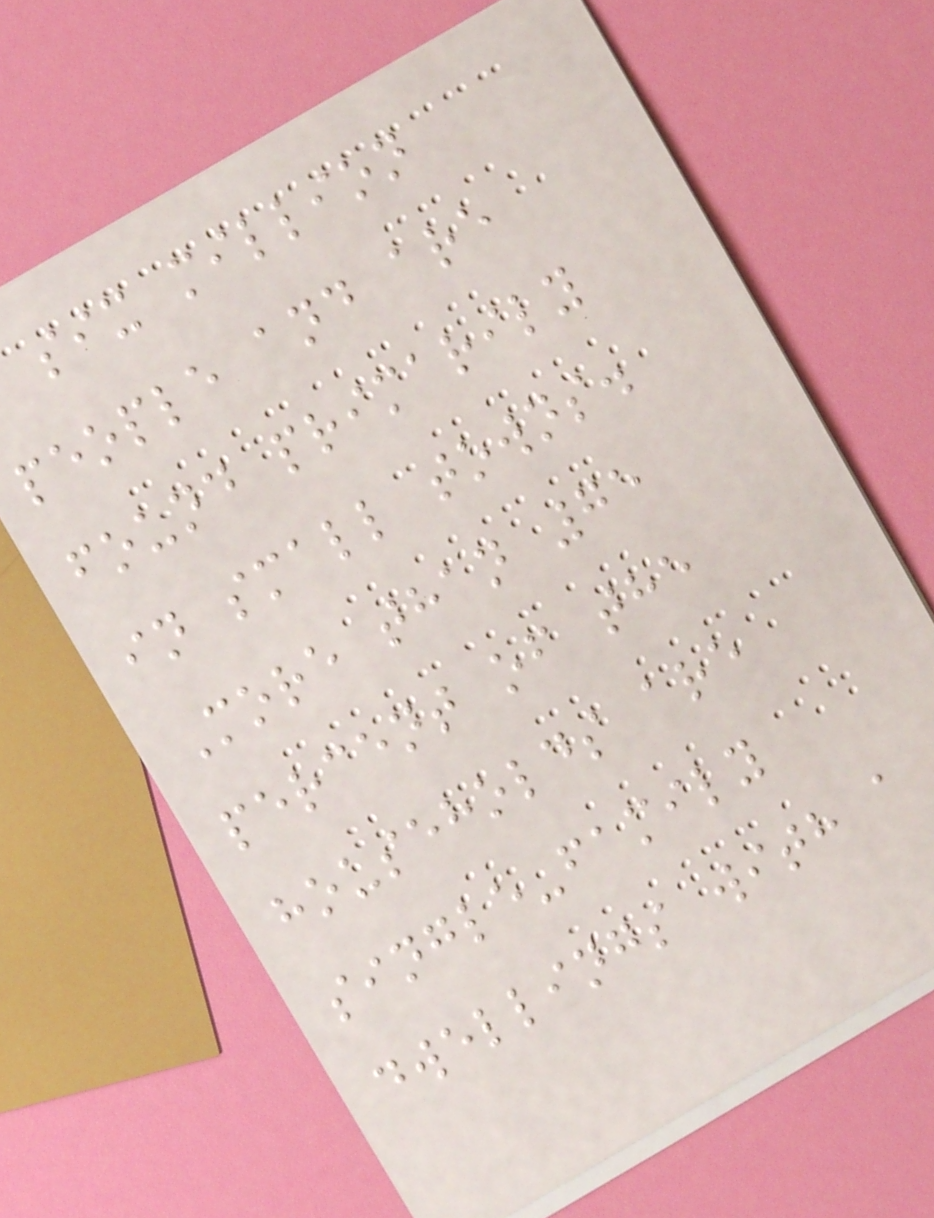six million
people and are
found primarily
in small towns.
More than 75
percent of the
households are
single-family
dwellings with a
